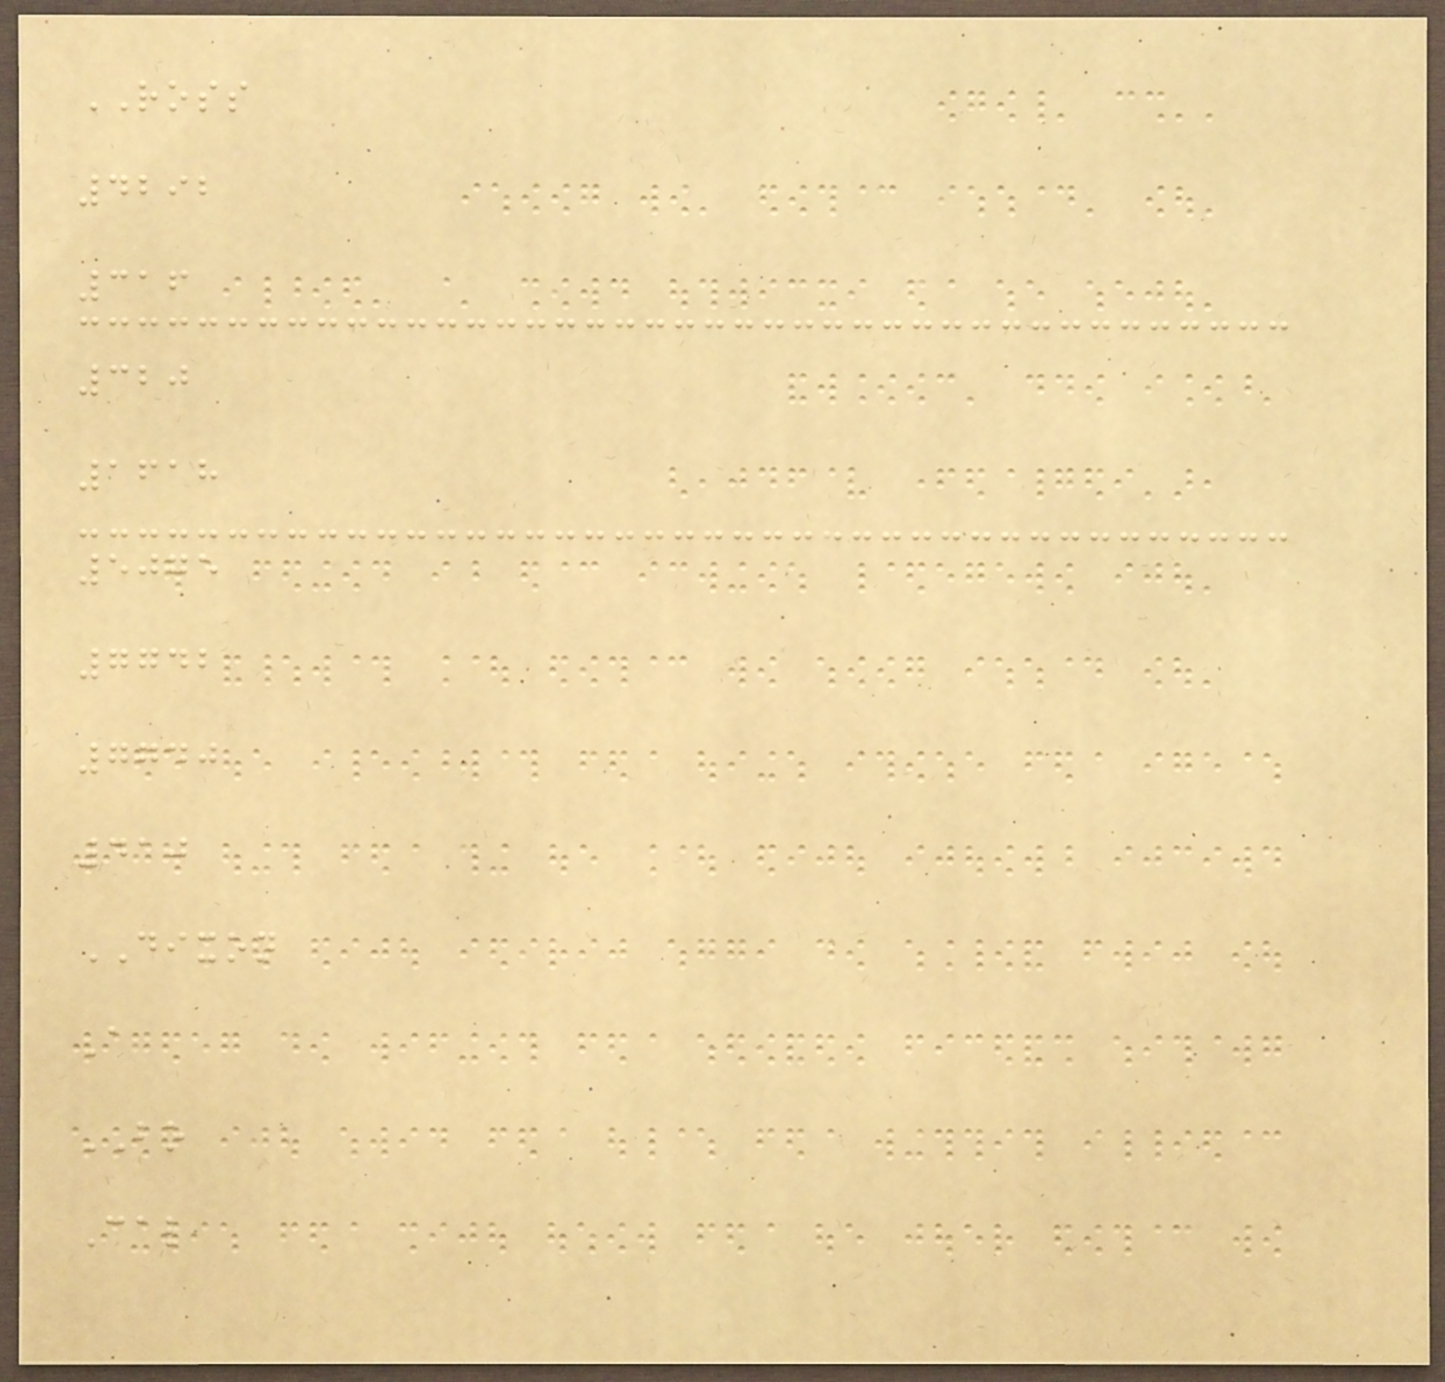ROSS
4292
316
320
1618
5075
7742
7740
410
DIXON
A
BO
Cal
